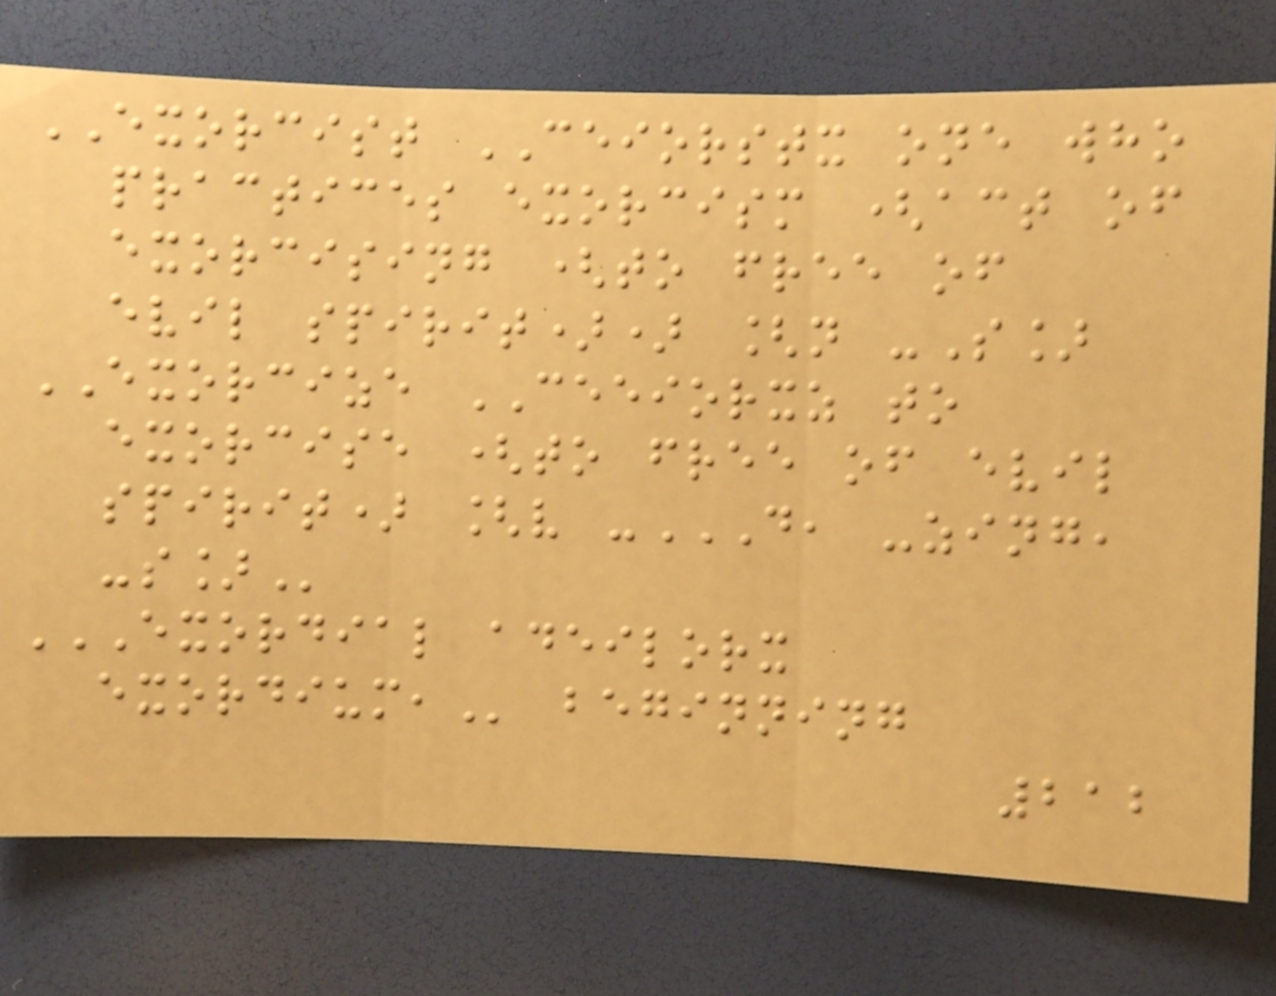EXORCIST CEIORSTX one who
practices exorcism (act of
exorcising (to free of
evil spirit)) [n -S]
EXORCIZE CEEIORXZ to
exorcise (to free of evil
spirit) [v -D, -ZING,
-S]
EXORDIAL ADEILORX
EXORDIUM, beginning
212
